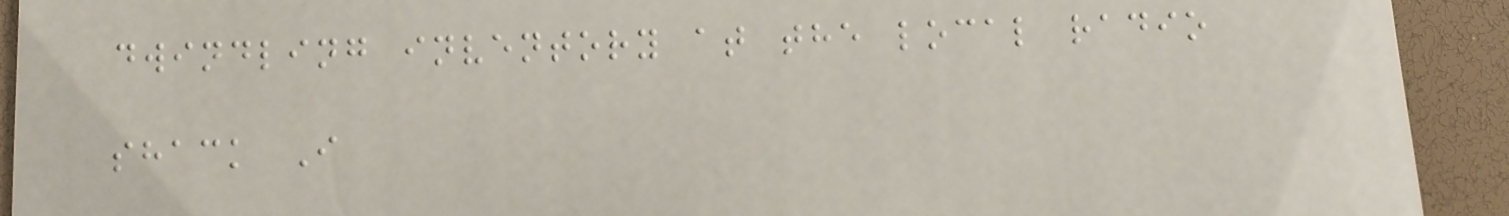dwindling inventory at the local radio
shack I
